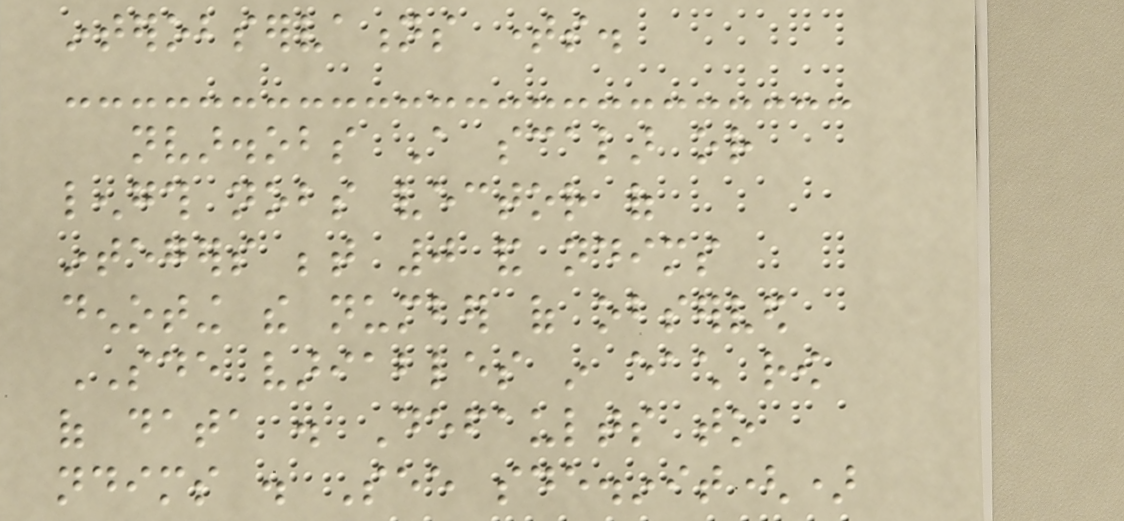interobservations times.
nvar.obs A scalar or
length nobs vector of
integers between 0 and ndims
denoting the number of observed
SDE variables in each row
of data . Defaults to
ndims . See sde.init()
